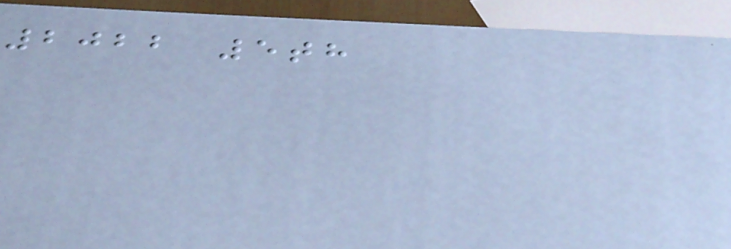2022 5th
